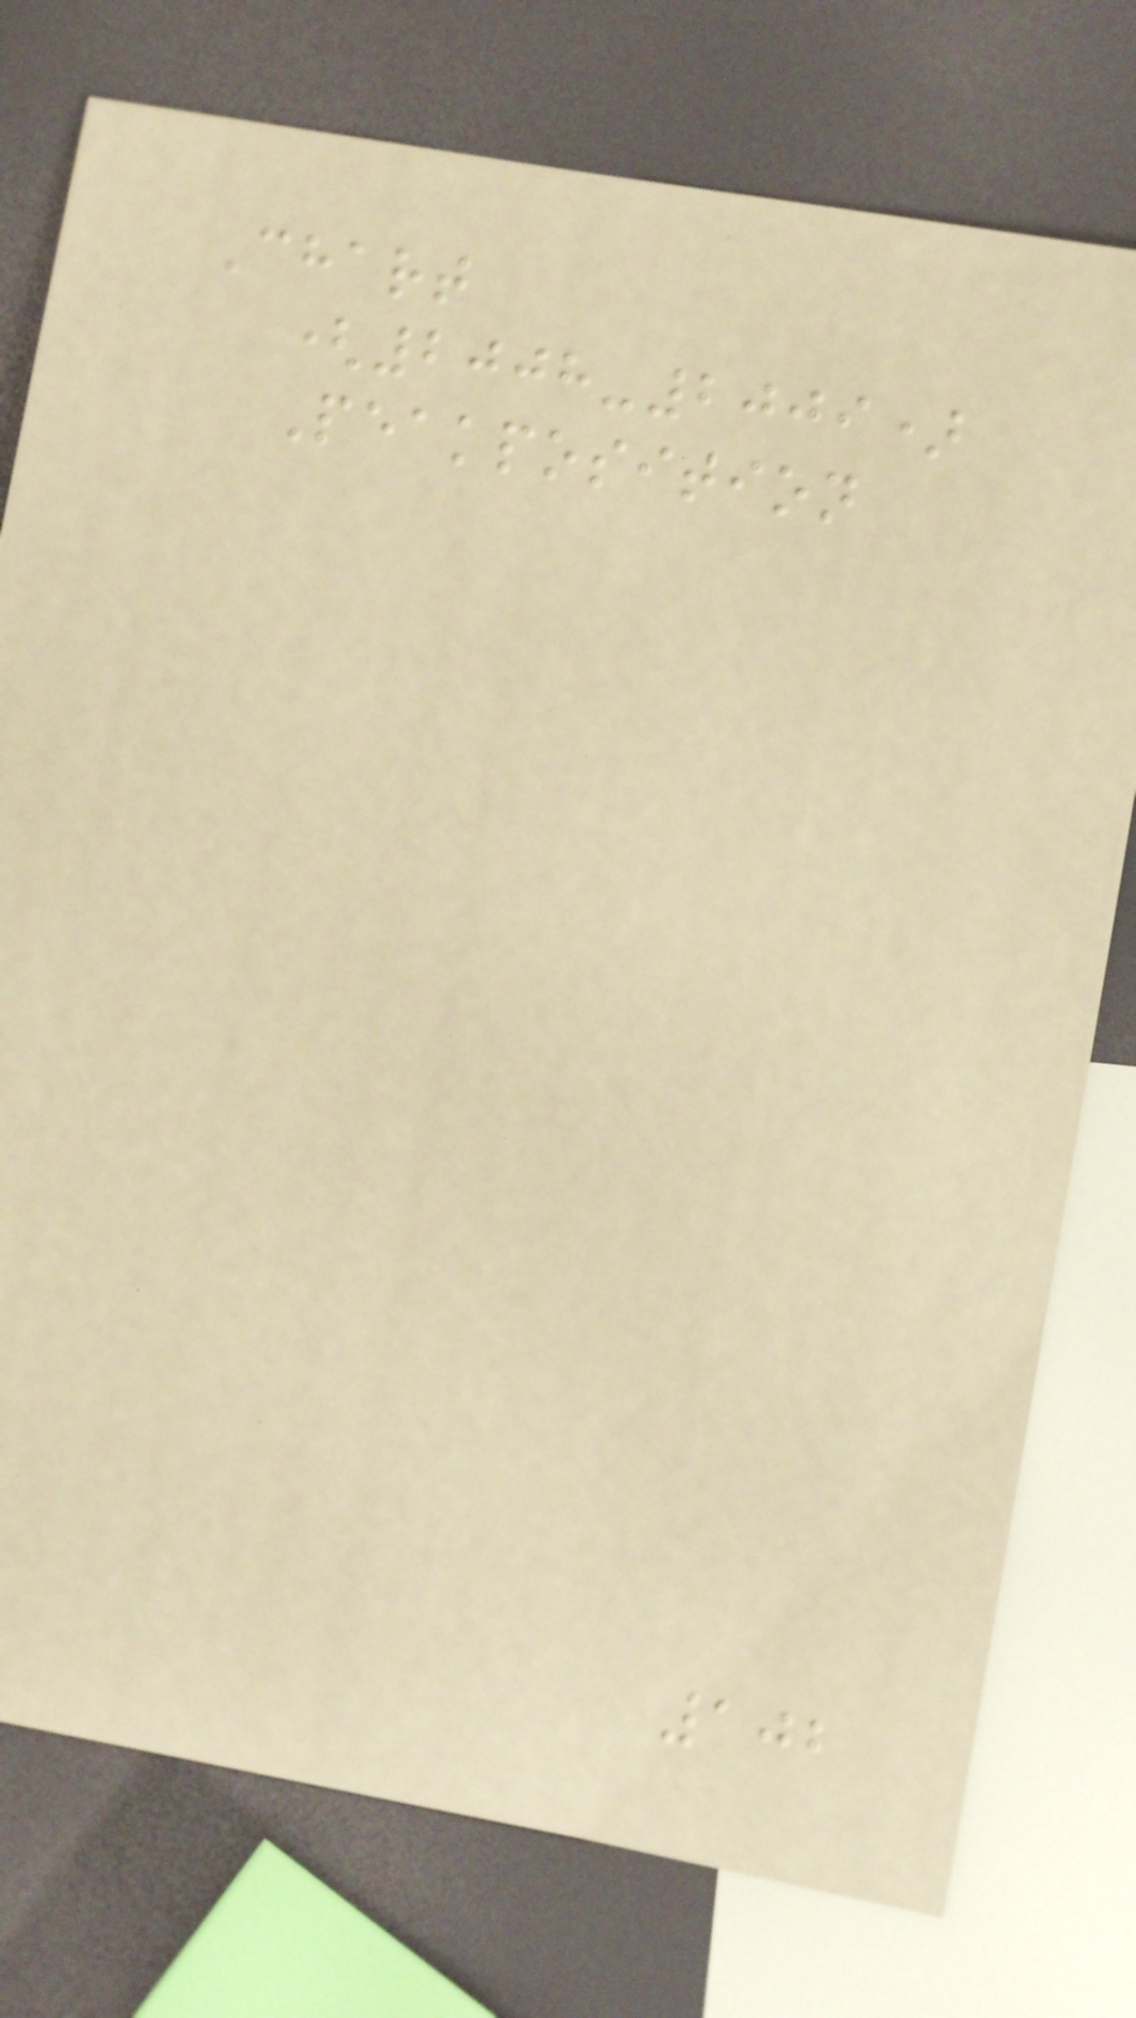Chart
(2008-2009)
Peakposition
102
